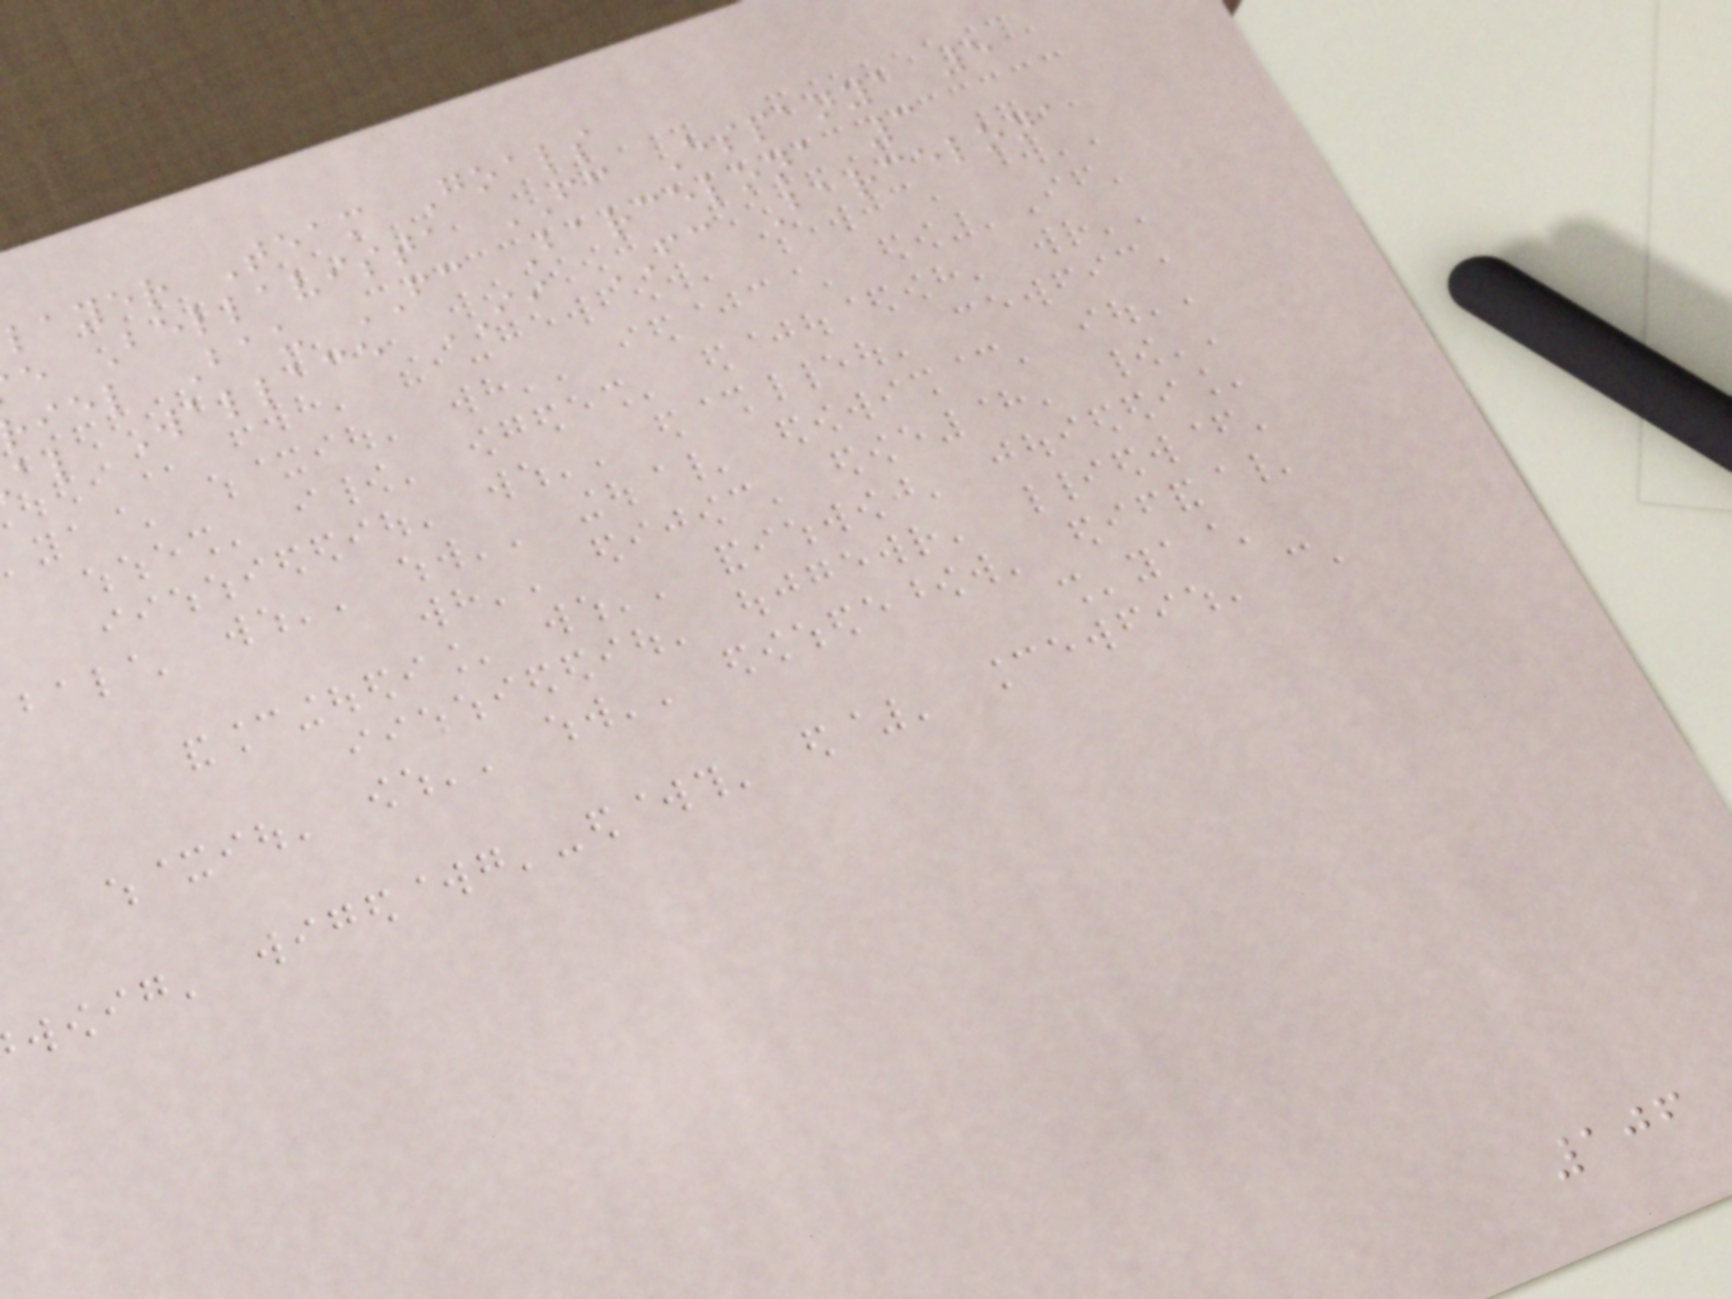layer Team Goals
e Bellavista FC Espanya 5
iel Bau FC Barcelona 3
al Wallace II FC Barcelona
106
